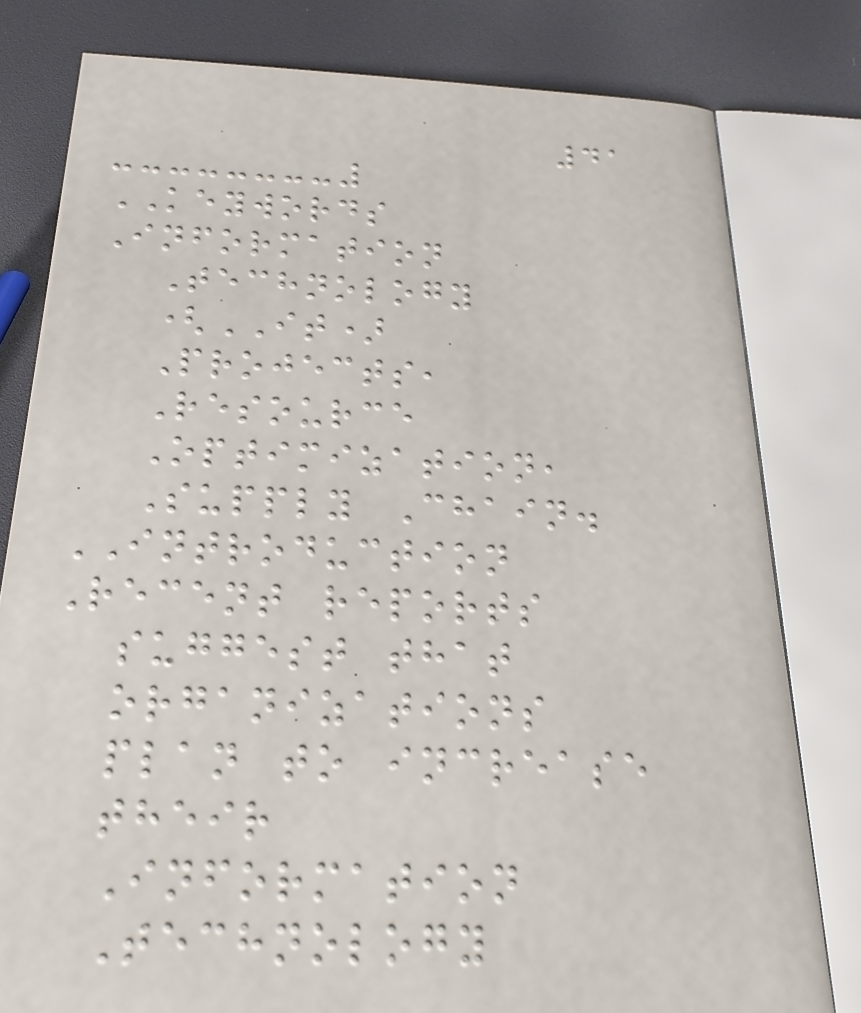41
KEYWORDS
Information
Technology
(IT)
Projects,
Resource
Optimization,
Supply Chain.
INTRODUCTION
Recent reports
suggest that
organizations
plan to increase
their
Information
Technology
